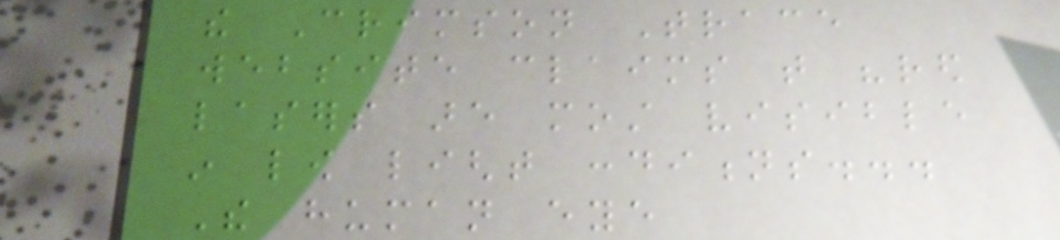the Crimson Trace
website claims that "red
lasers are most visible
in low light conditions...
The human eye
